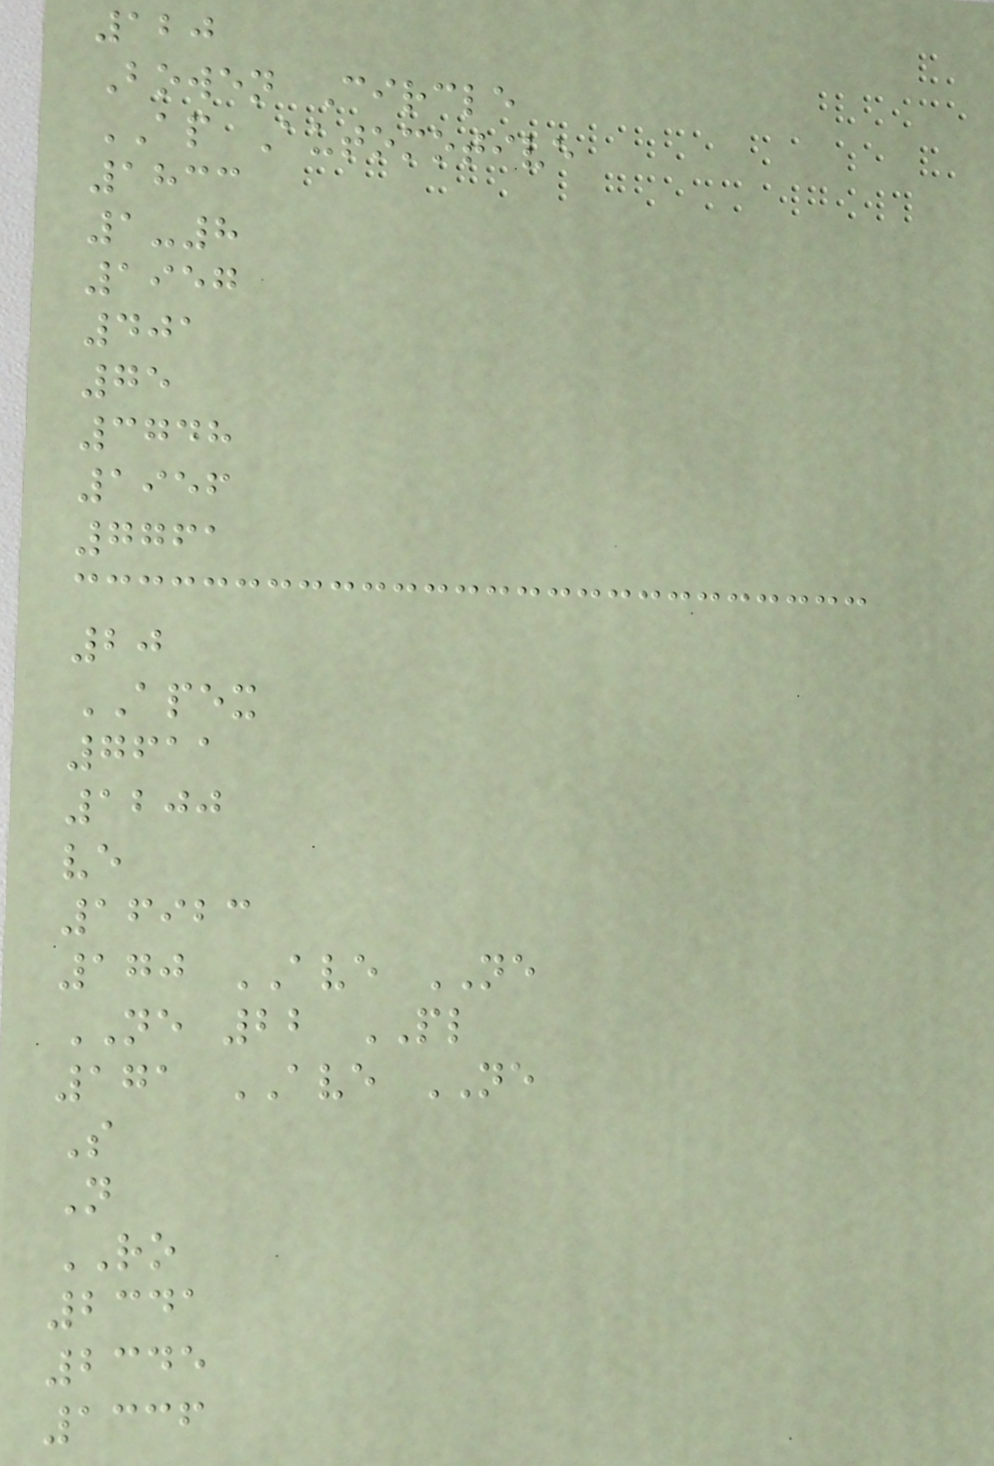120
Bowen Circle
AP Automotive
1833
1-8
1957
401
75
3748
1956
7761
20
APEX
7611
1200
ve
16923
170 AVE NE
NE 22 PL
171 AVE NE
S
N
RO
2341
2345
1336
